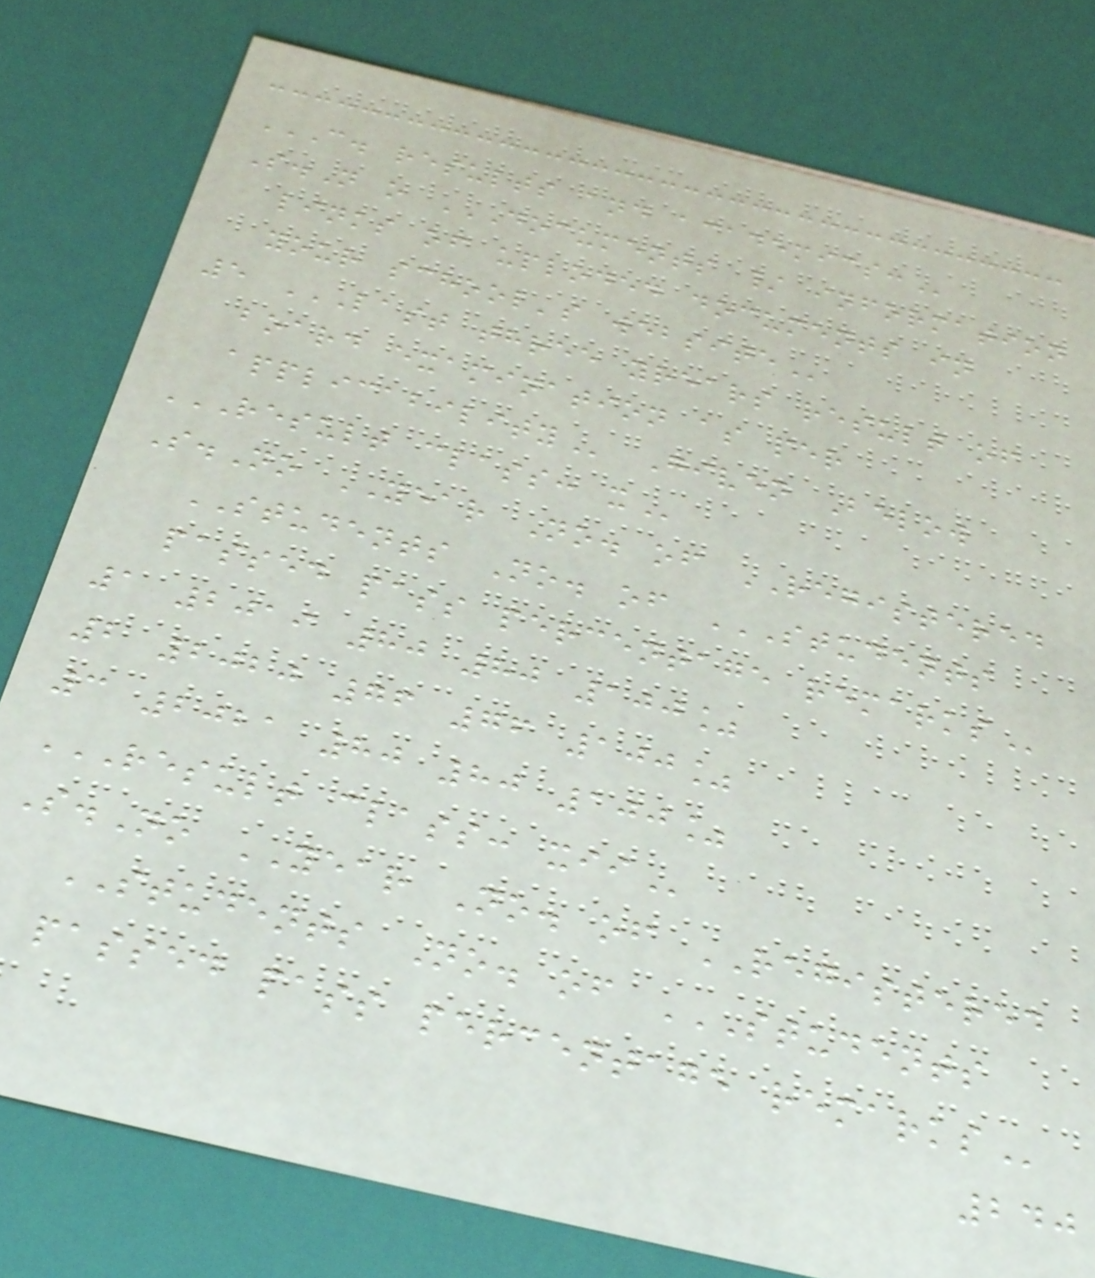C. RESULTS AND ACADEMICS:
S.N o DOCUMENTS / INFORMATION
LINKS OF UPLODED DOCUMENTS IN
YOUR SCHOOL'S WEBSITE
5 LAST THREE YREARS RESULT OF
BOARD EXAMINATION AS PER
APPLICABILITY Given Below
RESULT CLASS: X
S.No YEAR No. of REGISTERED
STUDENTS No. of STUDENTS
PASSED PASS PERCENTAGE REMARKS
1 2019 80 80 100%
2 2020 76 76 100%
3 2021 80 80 100%
RESULT CLASS: XII
S.No YEAR No. of REGISTERED
STUDENTS No. of STUDENTS
PASSED PASS PERCENTAGE REMARKS
240
